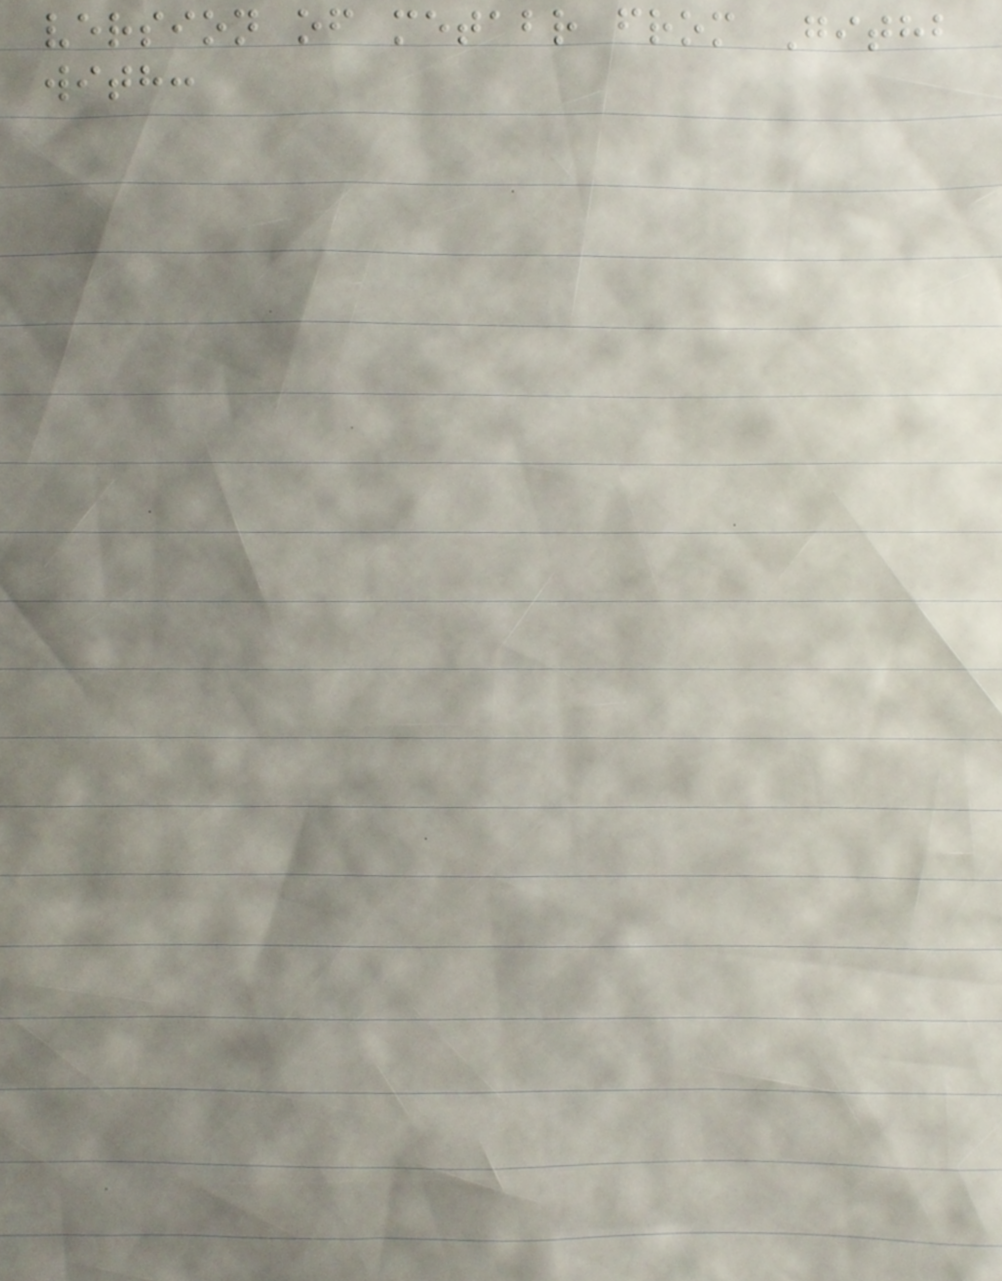version of metabr from Githb
with:
